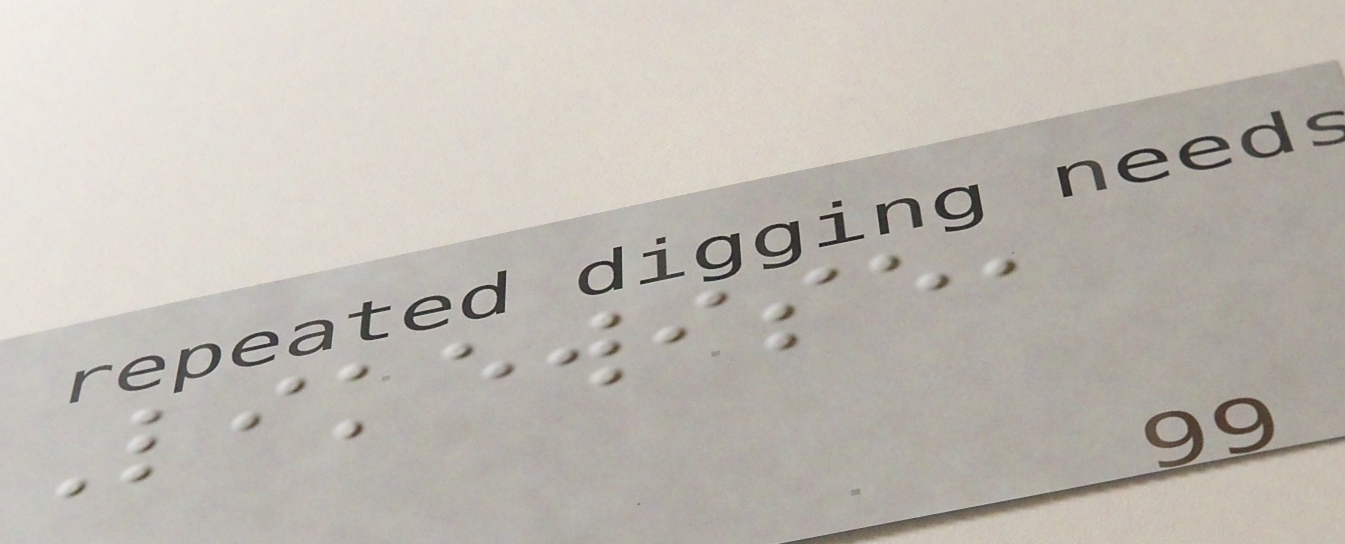Likewise,
